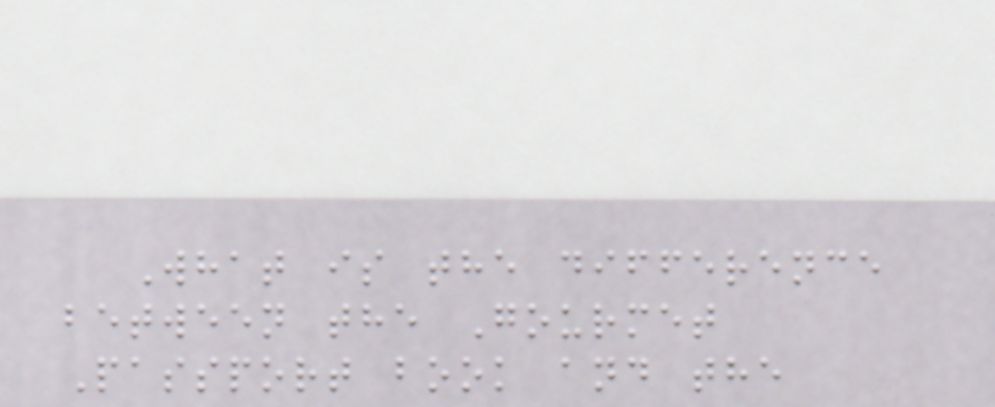What is the difference
between the Gourmet
Passport book and the
